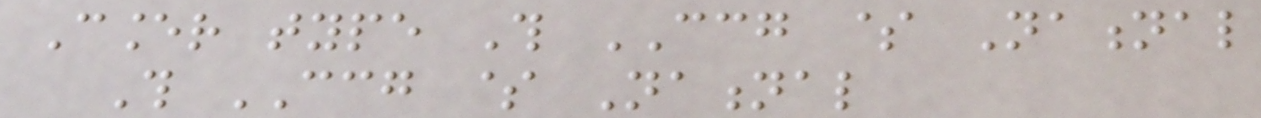Cancer type This CCG $ National
This CCG $ National
